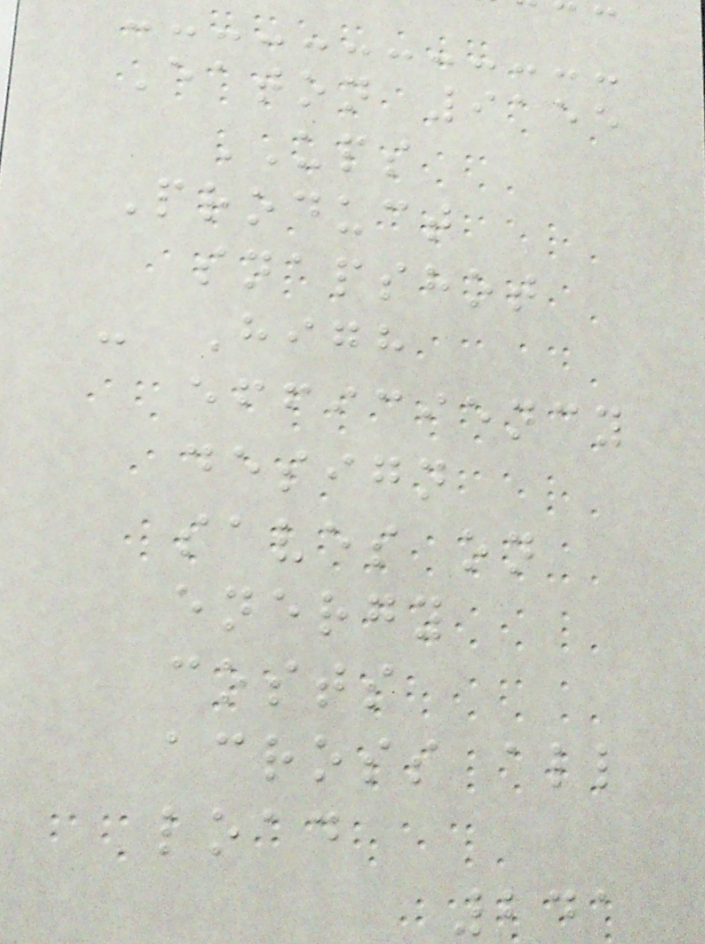Eaton 9155
UPS
Product
snapshot
- High
efficiency
design
saves on
energy
costs
across all
load
241
